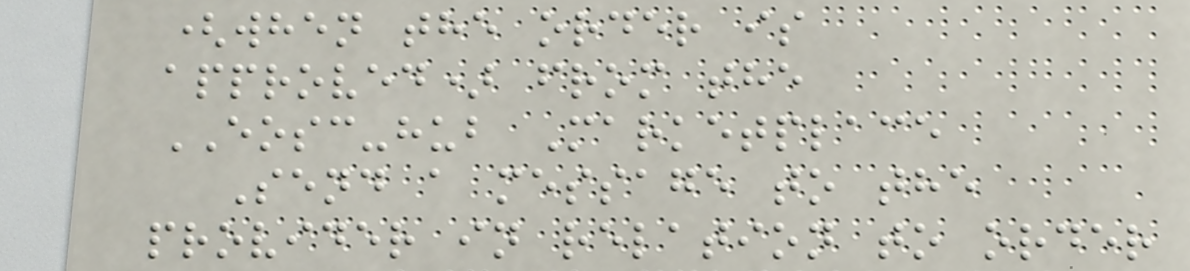(when the order is
approved) from the
EOSC-hub Marketplace
Send a message to the
provider in relation to order
